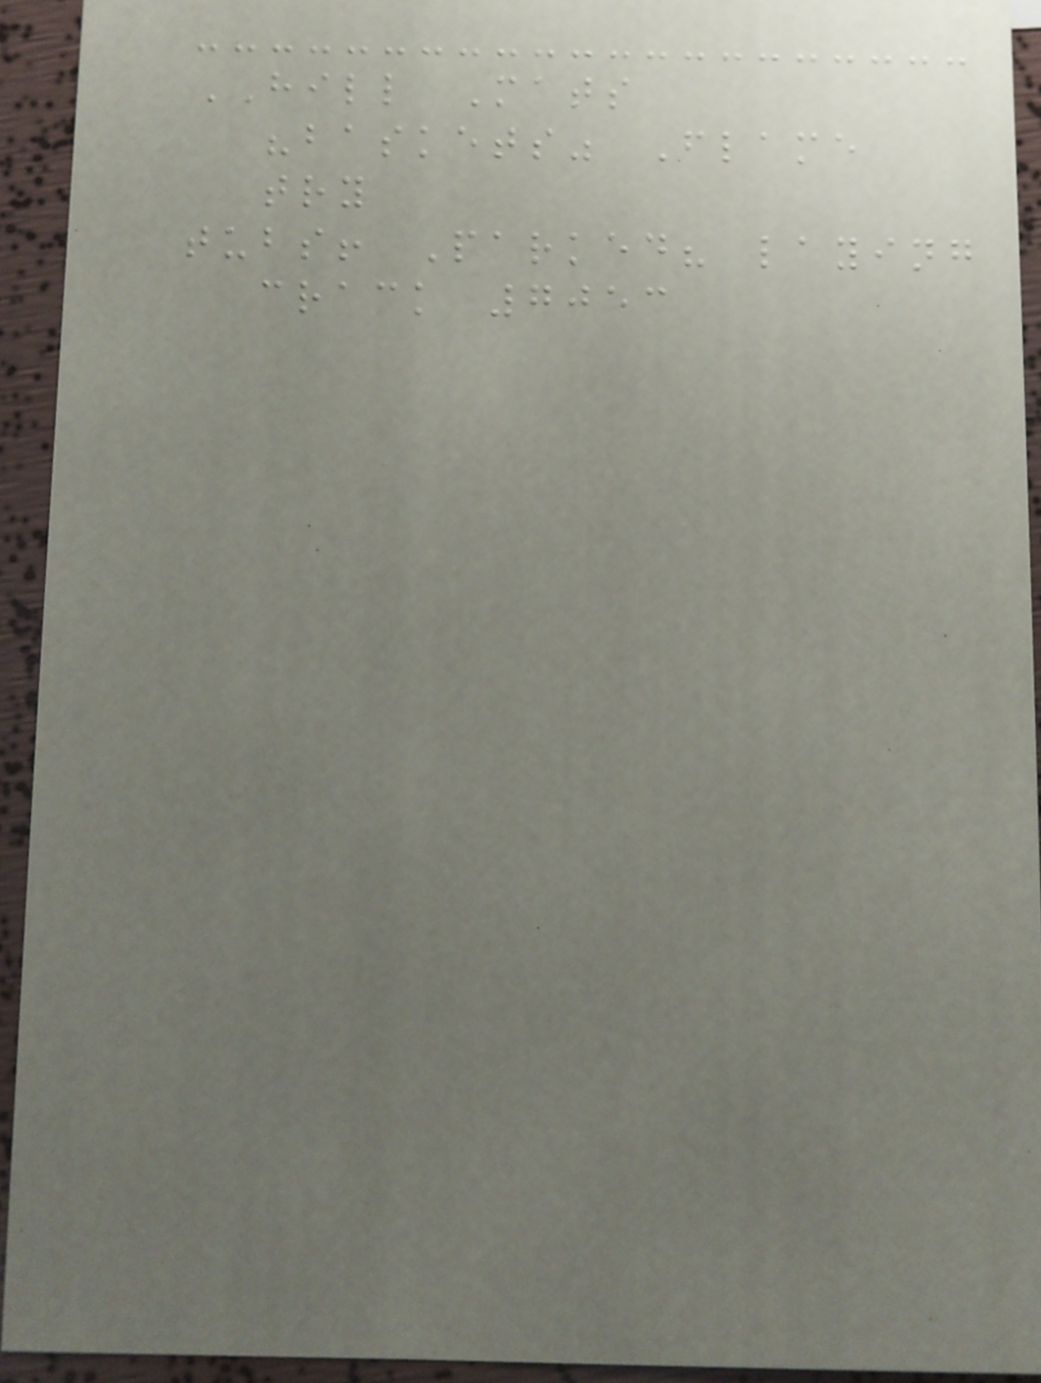HILL Mats
"baskets" Flame
try
tubs! Parked? laying
crack 7053
